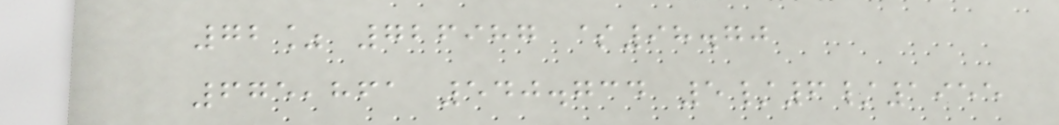72% 726987 $98.70
675,861 540.734 5/6/1955
